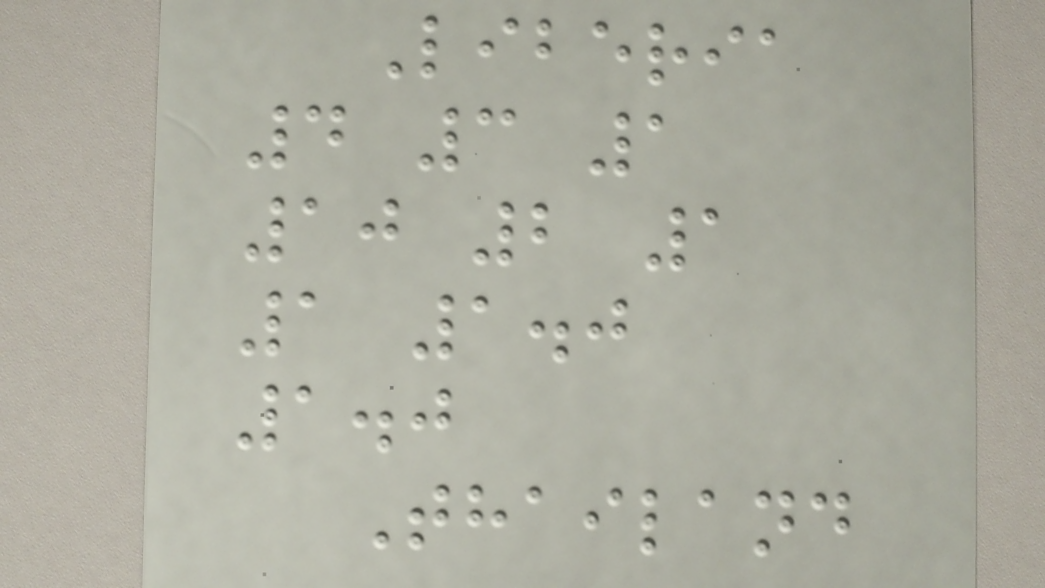Liberia
4 3 1
10 2 1
1 1.0
1.0
Thailand
